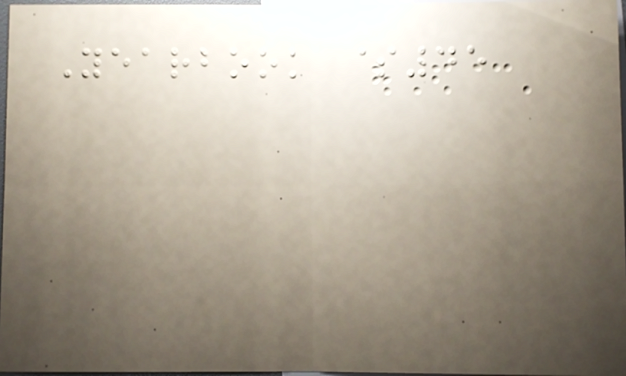Yearbook $45
